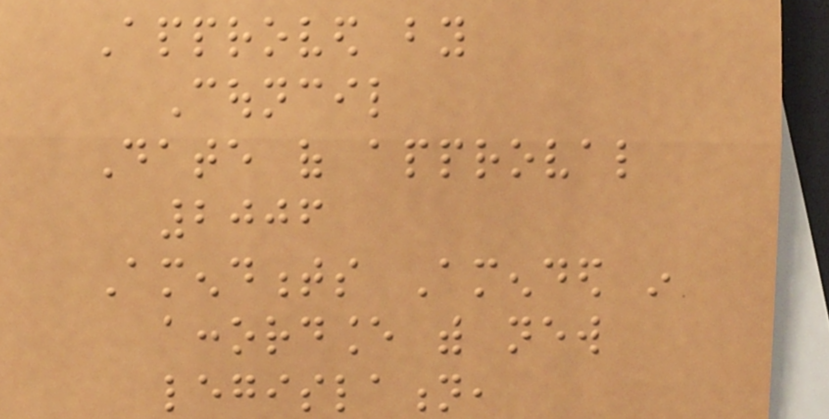Approved by
Council
Date of approval
2006
Amendments Amended in
accordance with new
legislation,
